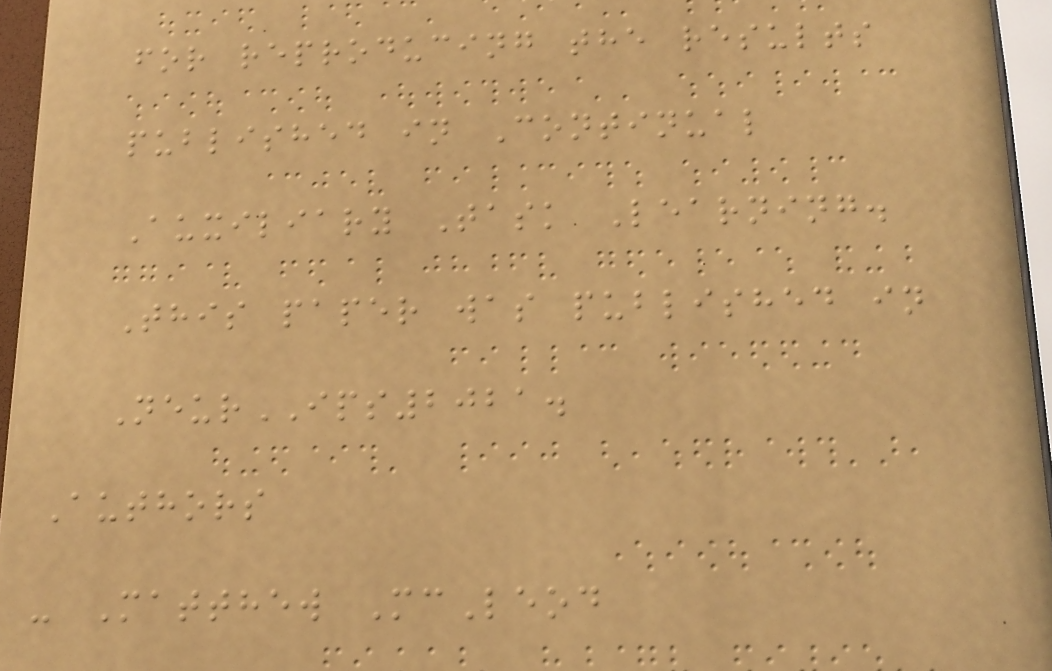for reproducing the results
published in Continual
Auxiliary Task Learning.
This paper was published in
NeurIPS2021.
Authors
- Matthew McLeod
